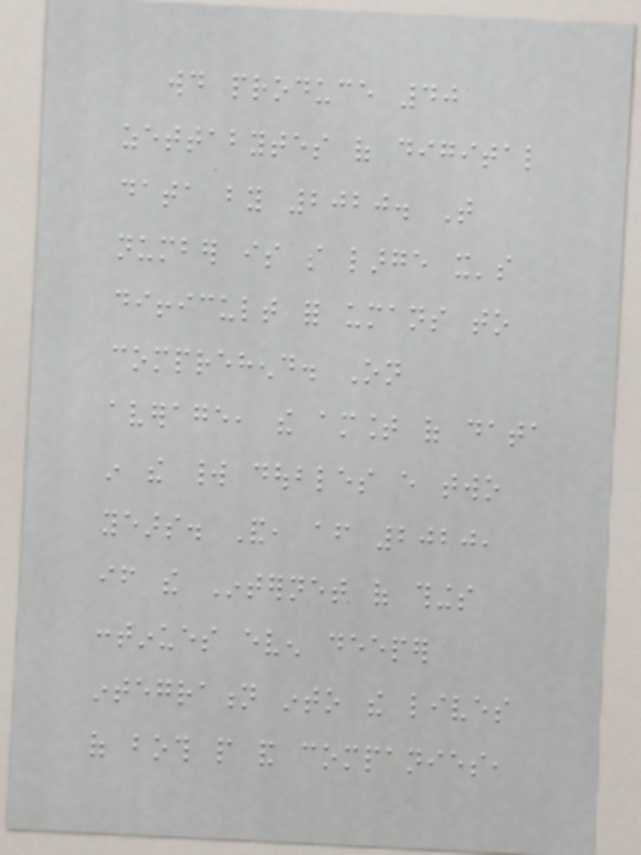would produce 40
zettabytes of digital
data by 2020. That
number is so large it's
difficult for umans to
comprehend. On
average, the amount of data
in the world doubles every two
years. And, after 2020,
if the Internet of things
continues even deeper
integration into the lives
of both people and companies,
